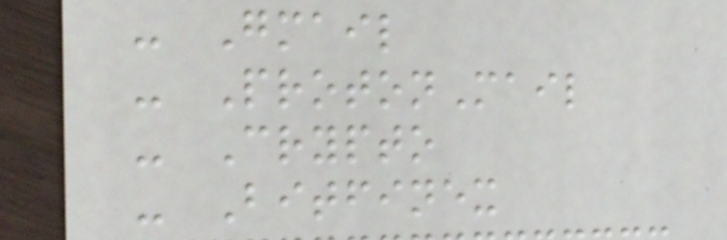- Gmail
- ProtonMail
- Crypto
- Bitfinex
